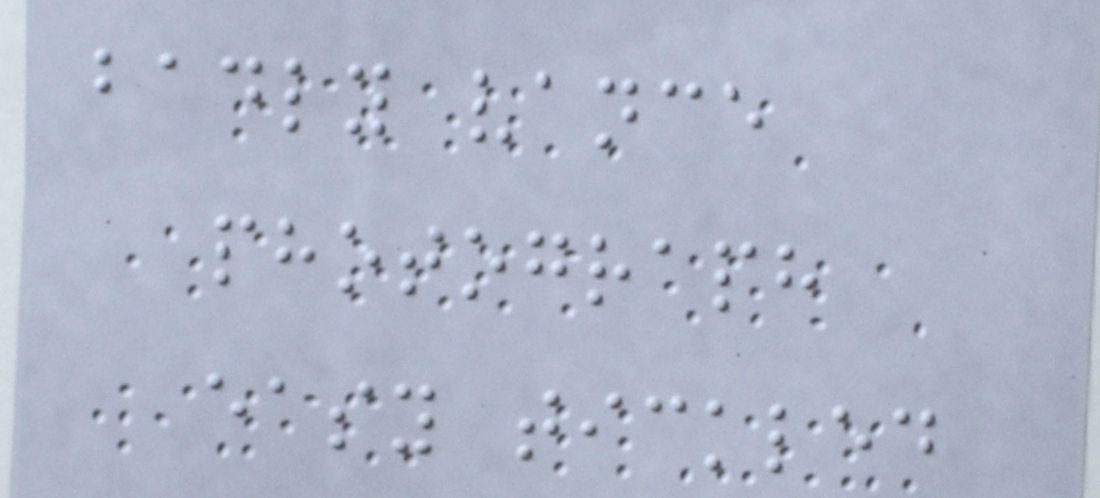badly vance
photograph
easy tickled
